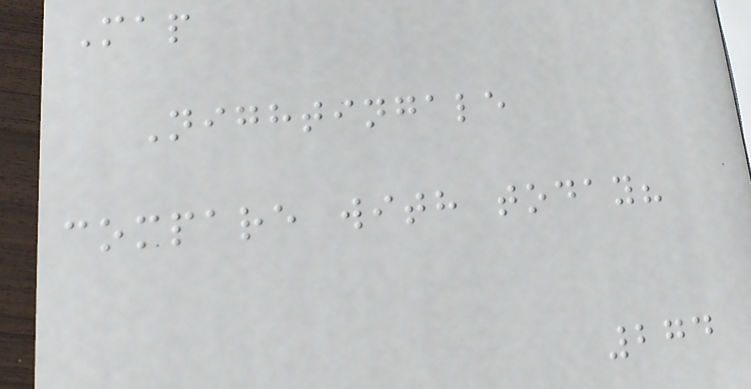Map
Nightingale
compare with today?
274
